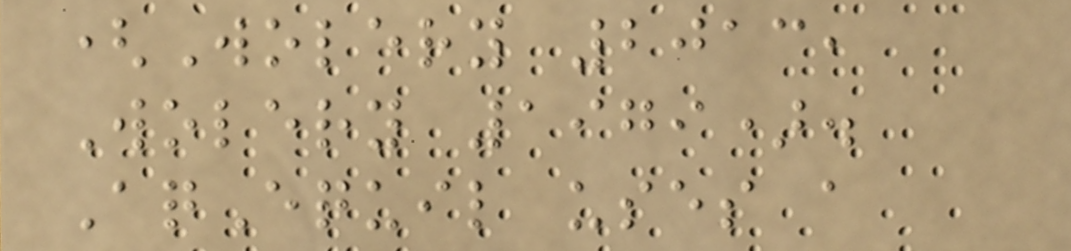(Wolery 2013,
Wolery 1979).
AqEquil uses a
